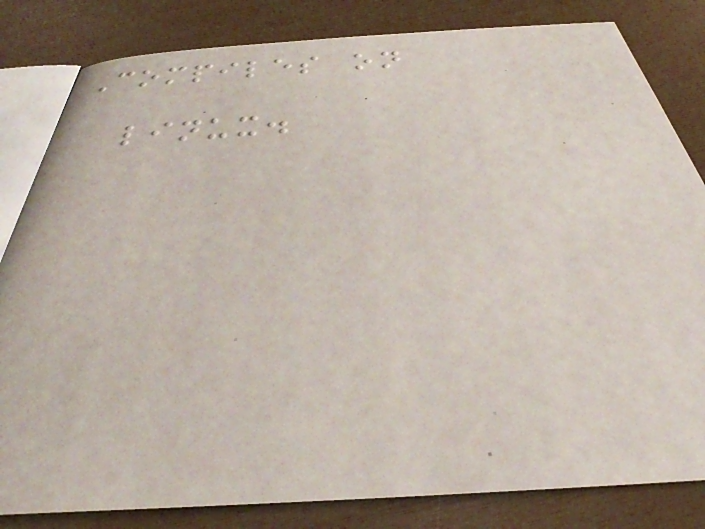Compiles on
linux.
